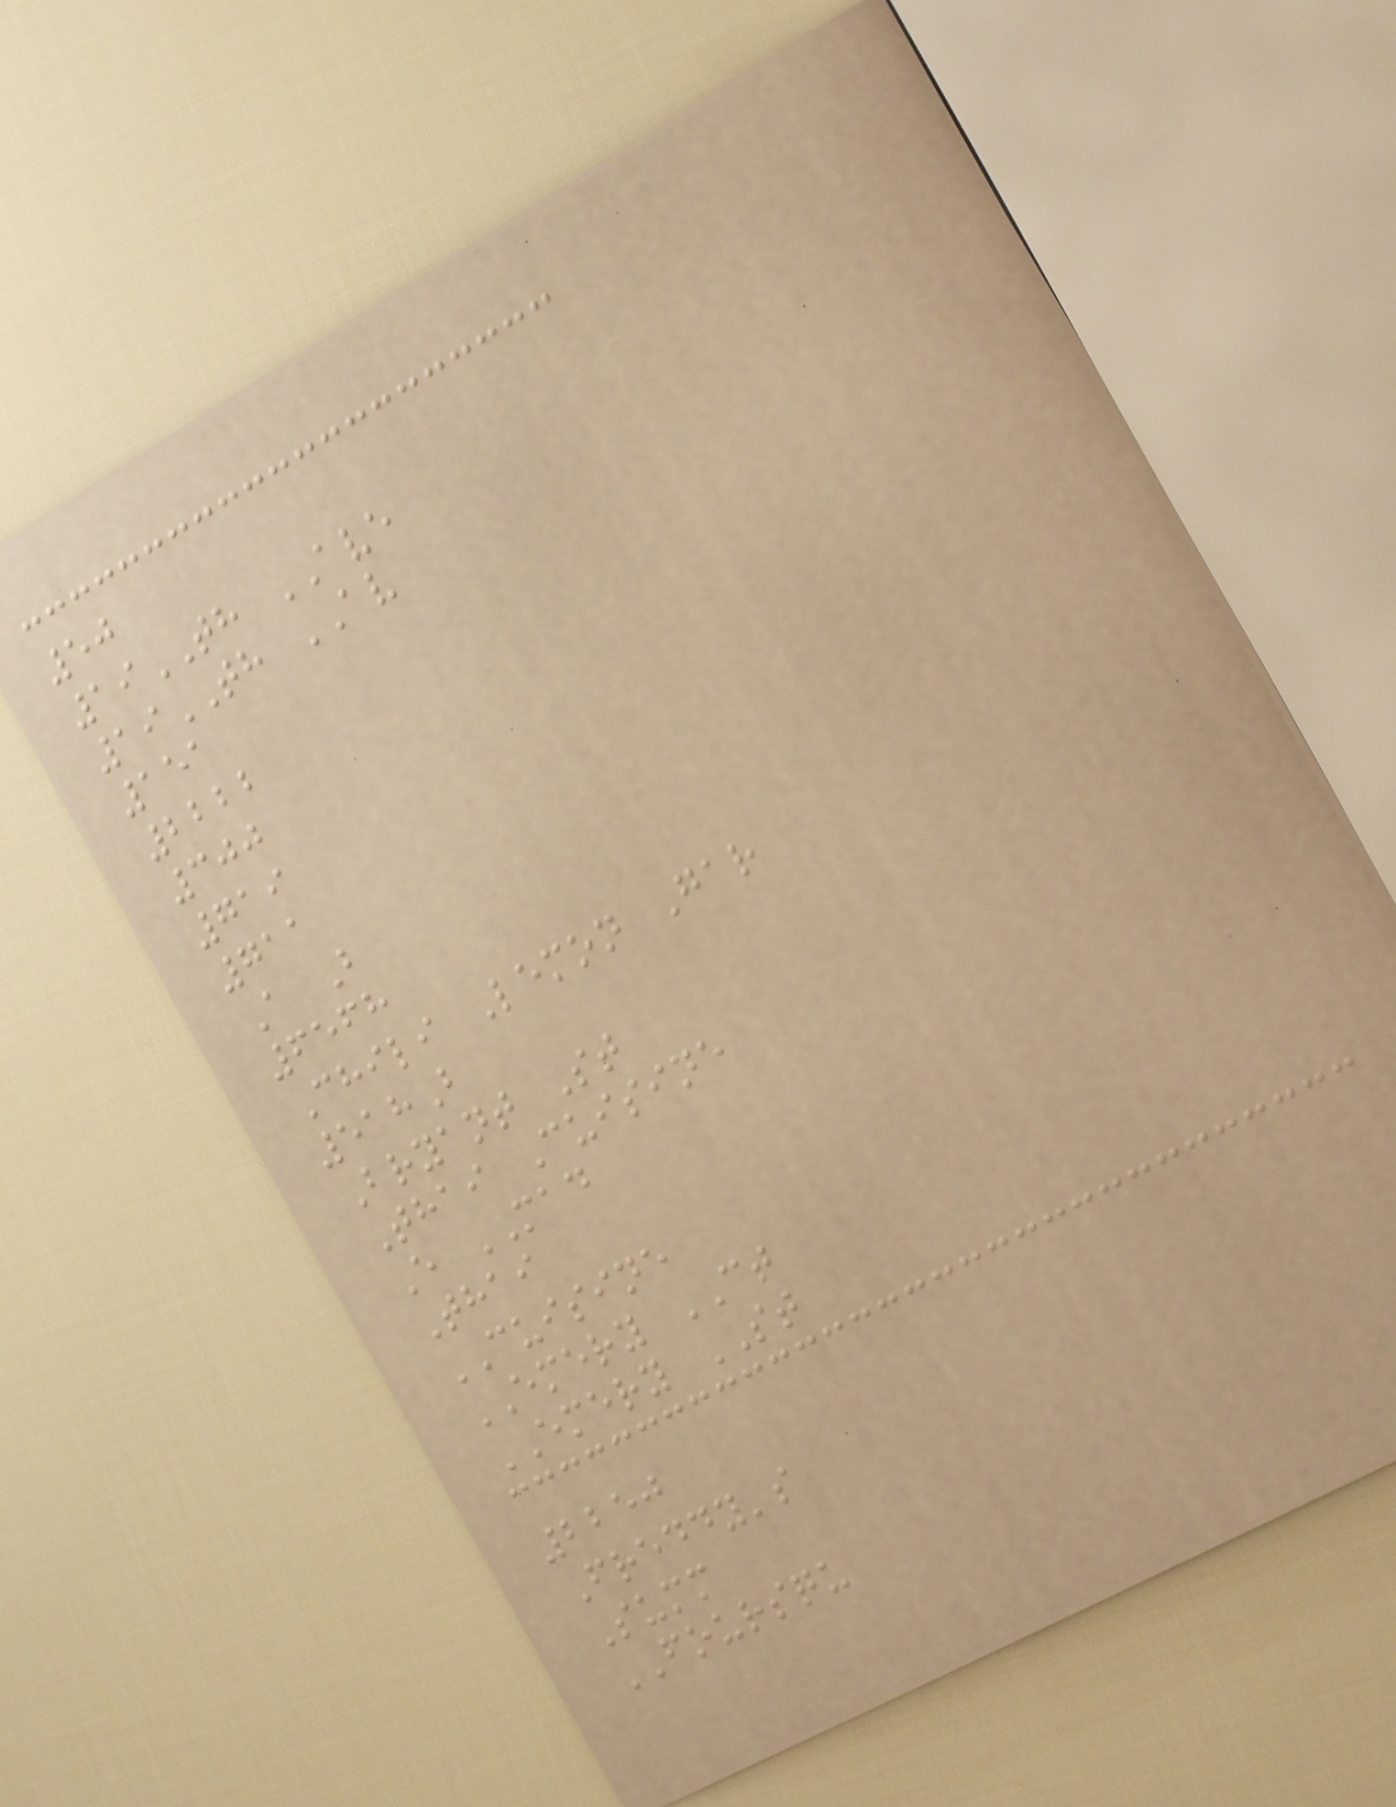50
19TH AVE
19TH AV
151
2222
300
719
711
A B
6568
Chili Lemon Gar
518B
Bryant St
Thai Cuisine
E MAD
Thai
CUISINE
EMERY CT
EMERY ST
2250
Freddy's
Summ
FOURSQU
